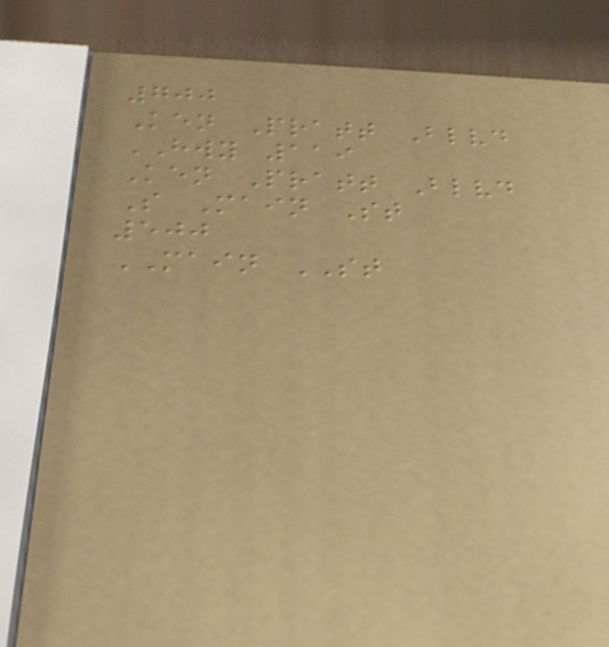700
Ken Pratt Blvd
HWY 119
Ken Pratt Blvd
S Main St
500
MAIN ST
